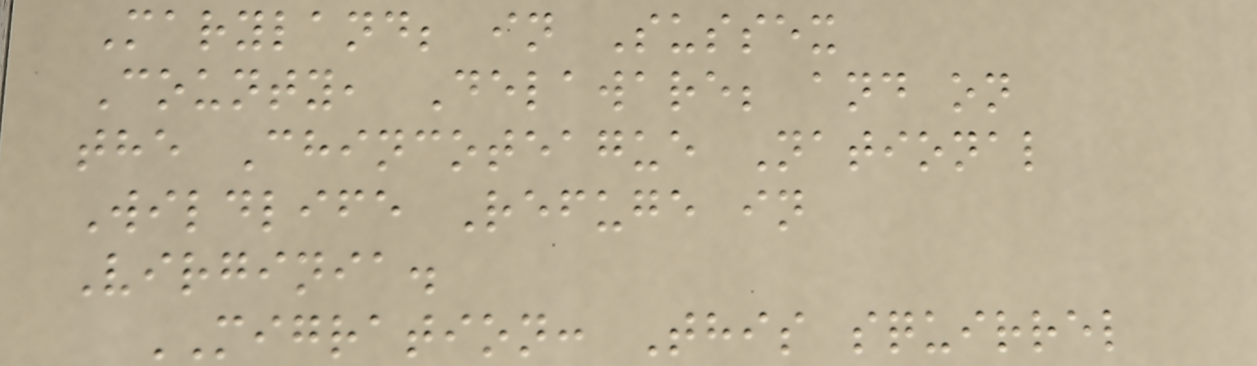Maryland; in Sussex
County, Delaware; and on
the Chincoteague National
Wildlife Refuge in
Virginia.
MIGRATION: This squirrel
